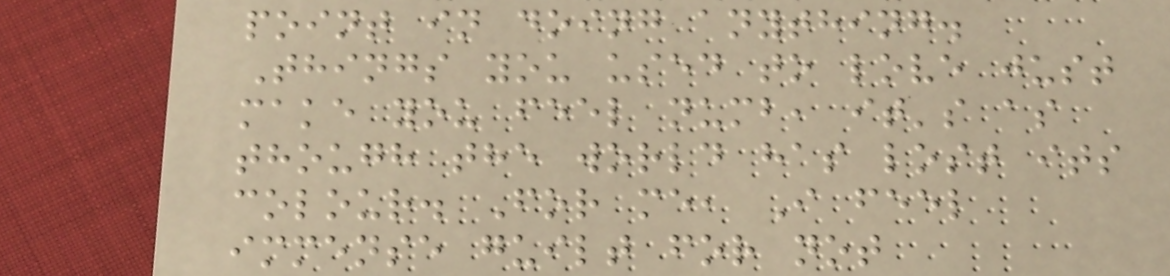point in doing anything.
Things you used to love just
make you feel numb, it's as
though the world has lost its
colour. For me, I feel
immense guilt for not
